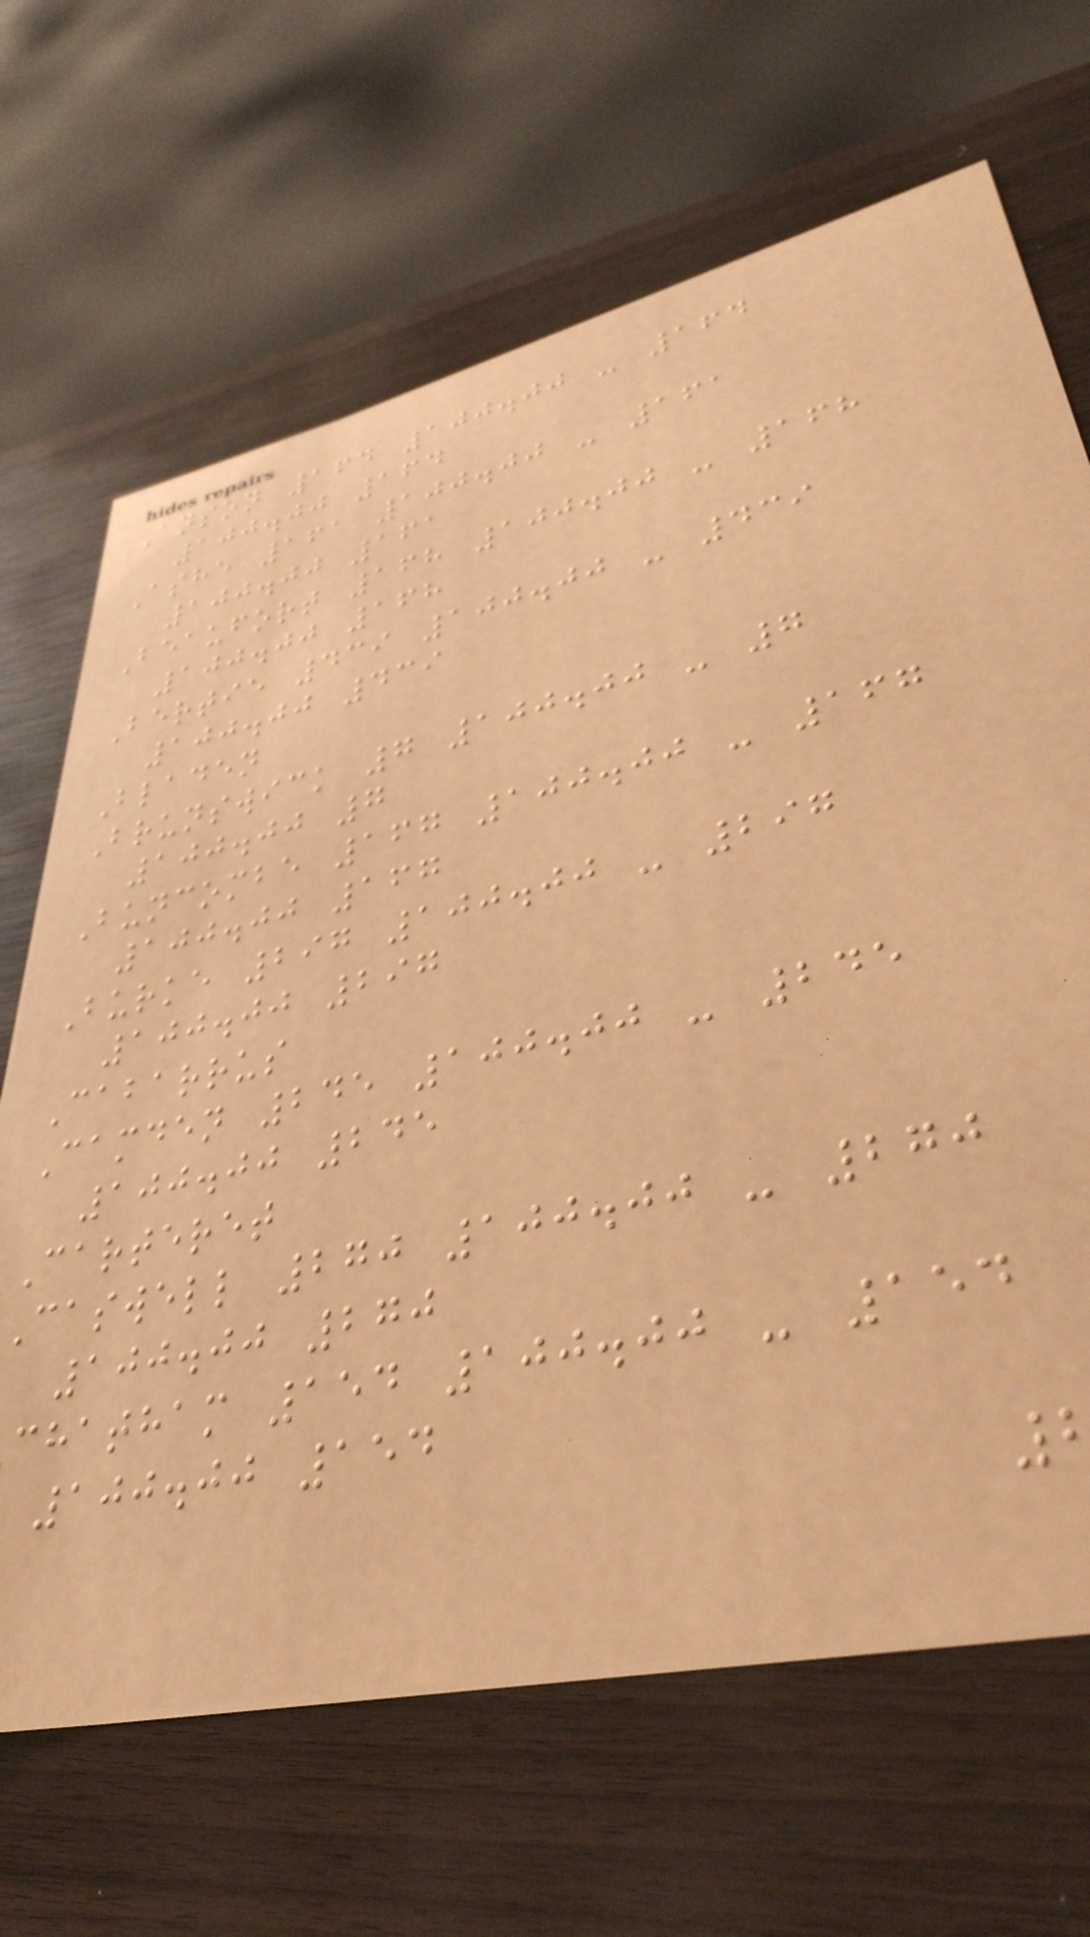Anson 164 100.00 - 164
100.00 164
Ashe 161 100.00 - 161
100.00 161
Beaufort 168 100.00 - 168
100.00 168
Bertie 439 100.00 - 439
100.00 439
Bladen
Brunswick 7 100.00 - 7
100.00 7
Buncombe 167 100.00 - 167
100.00 167
Burke 297 100.00 - 297
100.00 297
Cabarrus
Camden 245 100.00 - 245
100.00 245
Carteret
Caswell 270 100.00 - 270
100.00 270
chatham 154 100.00 - 154
100.00 154
